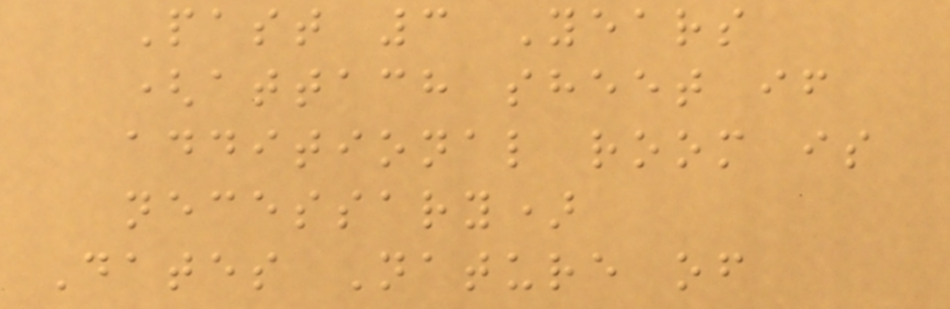Past 3 Years
(attach sheet if
additional room is
necessary)
Dates Nature of
